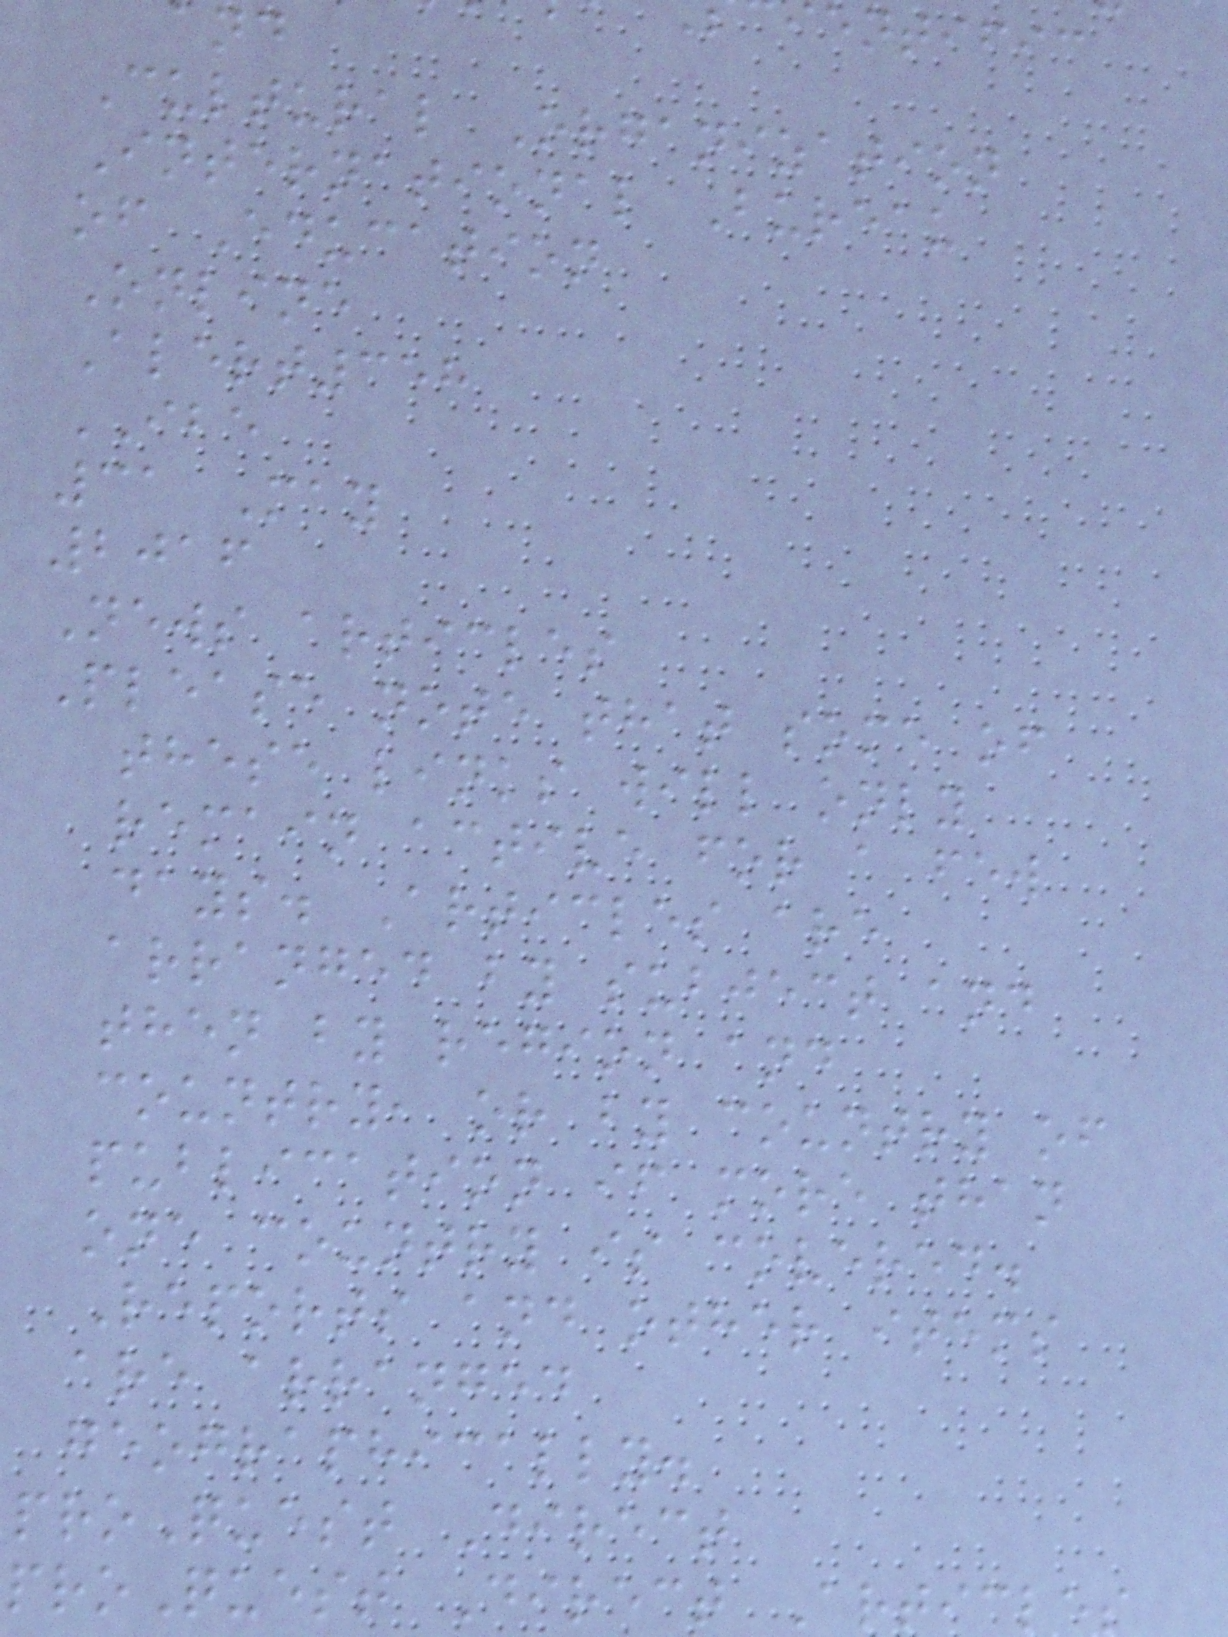entific
Cultural Organization
International Bureau
of Education
Online
Alert358
IBE
31 May
2016
News articles
Please note that some of
these links will only
remain active for a few
days. Articles are
arranged by subject and
then by region and
country, or by country of
publication if more than
one country is covered.
Reports and other items
are arranged
geographically.
roQuest Direct
roQuest Direct Articles
